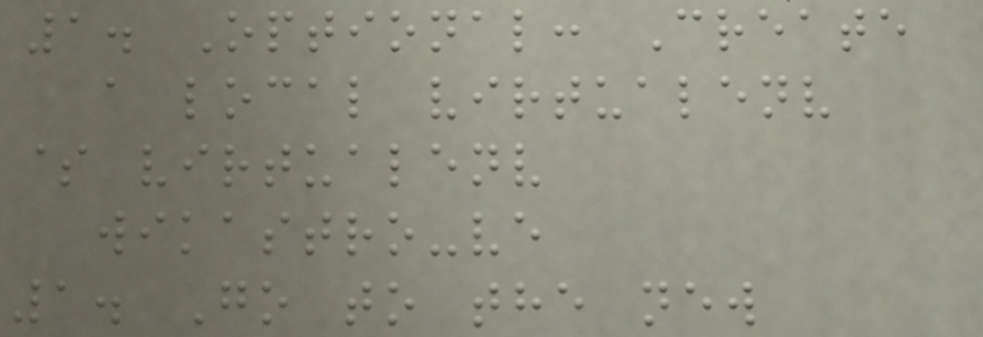1. Optional: Create
a local virtualenv
$ virtualenv
wikastro-ve
1. Go to the new
